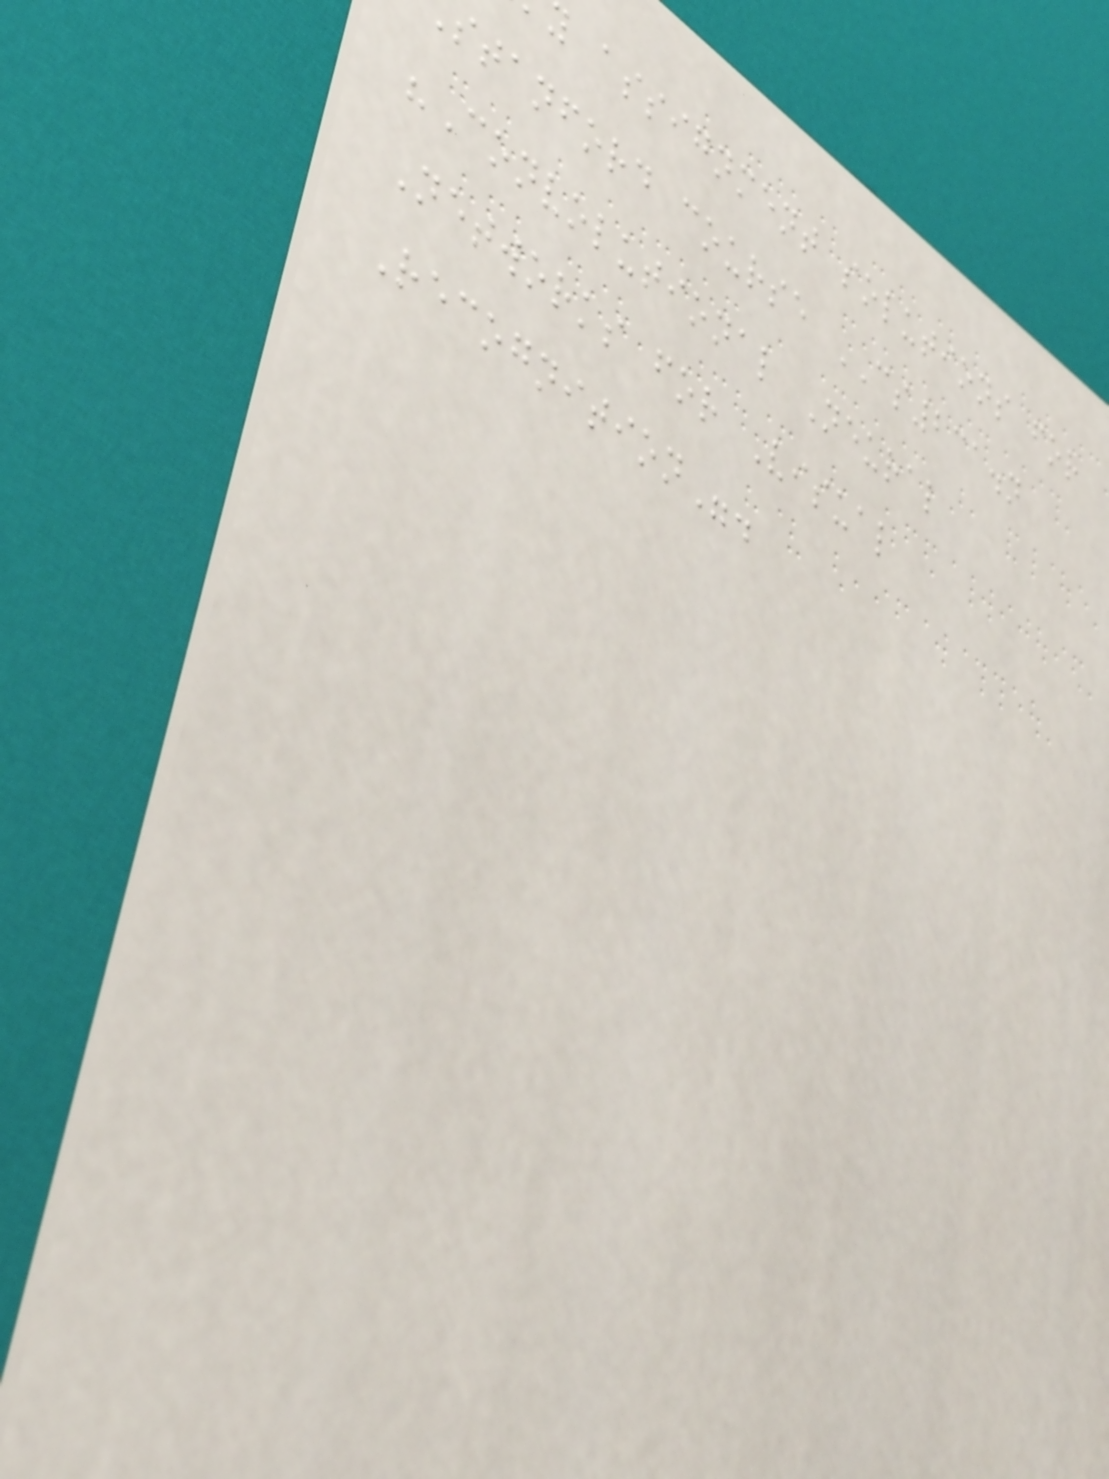assignment solutions for
stanford course CS231.n
"Convolutional Neural
Networks for Visual
Recognition".
